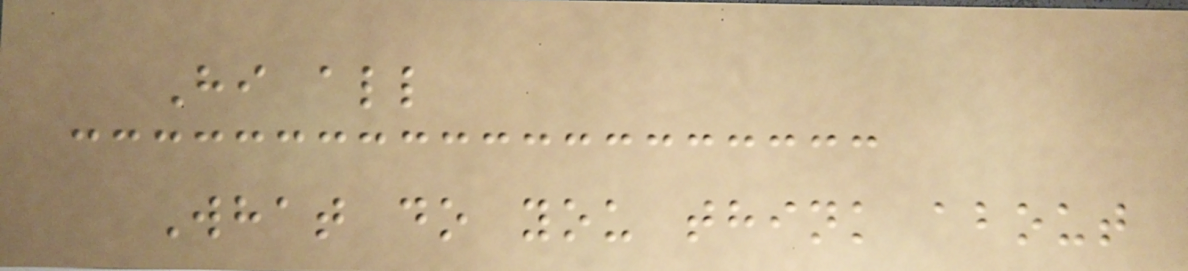Hi all
What do you think about
